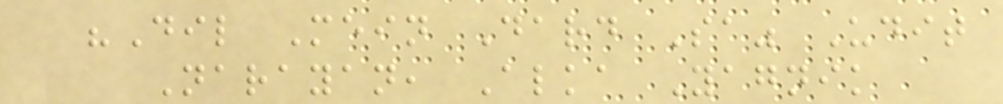"Dil Mein Dard Sa" Udit
Narayan, Alka Yagnik
